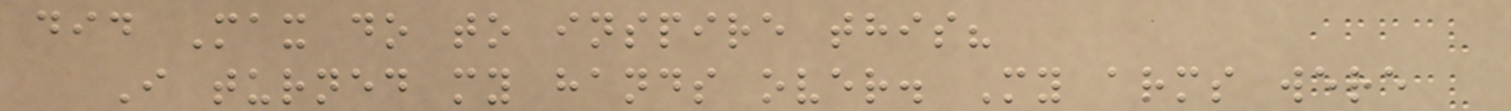did Max do to inspire this?
I turned my hands over. My arms were
